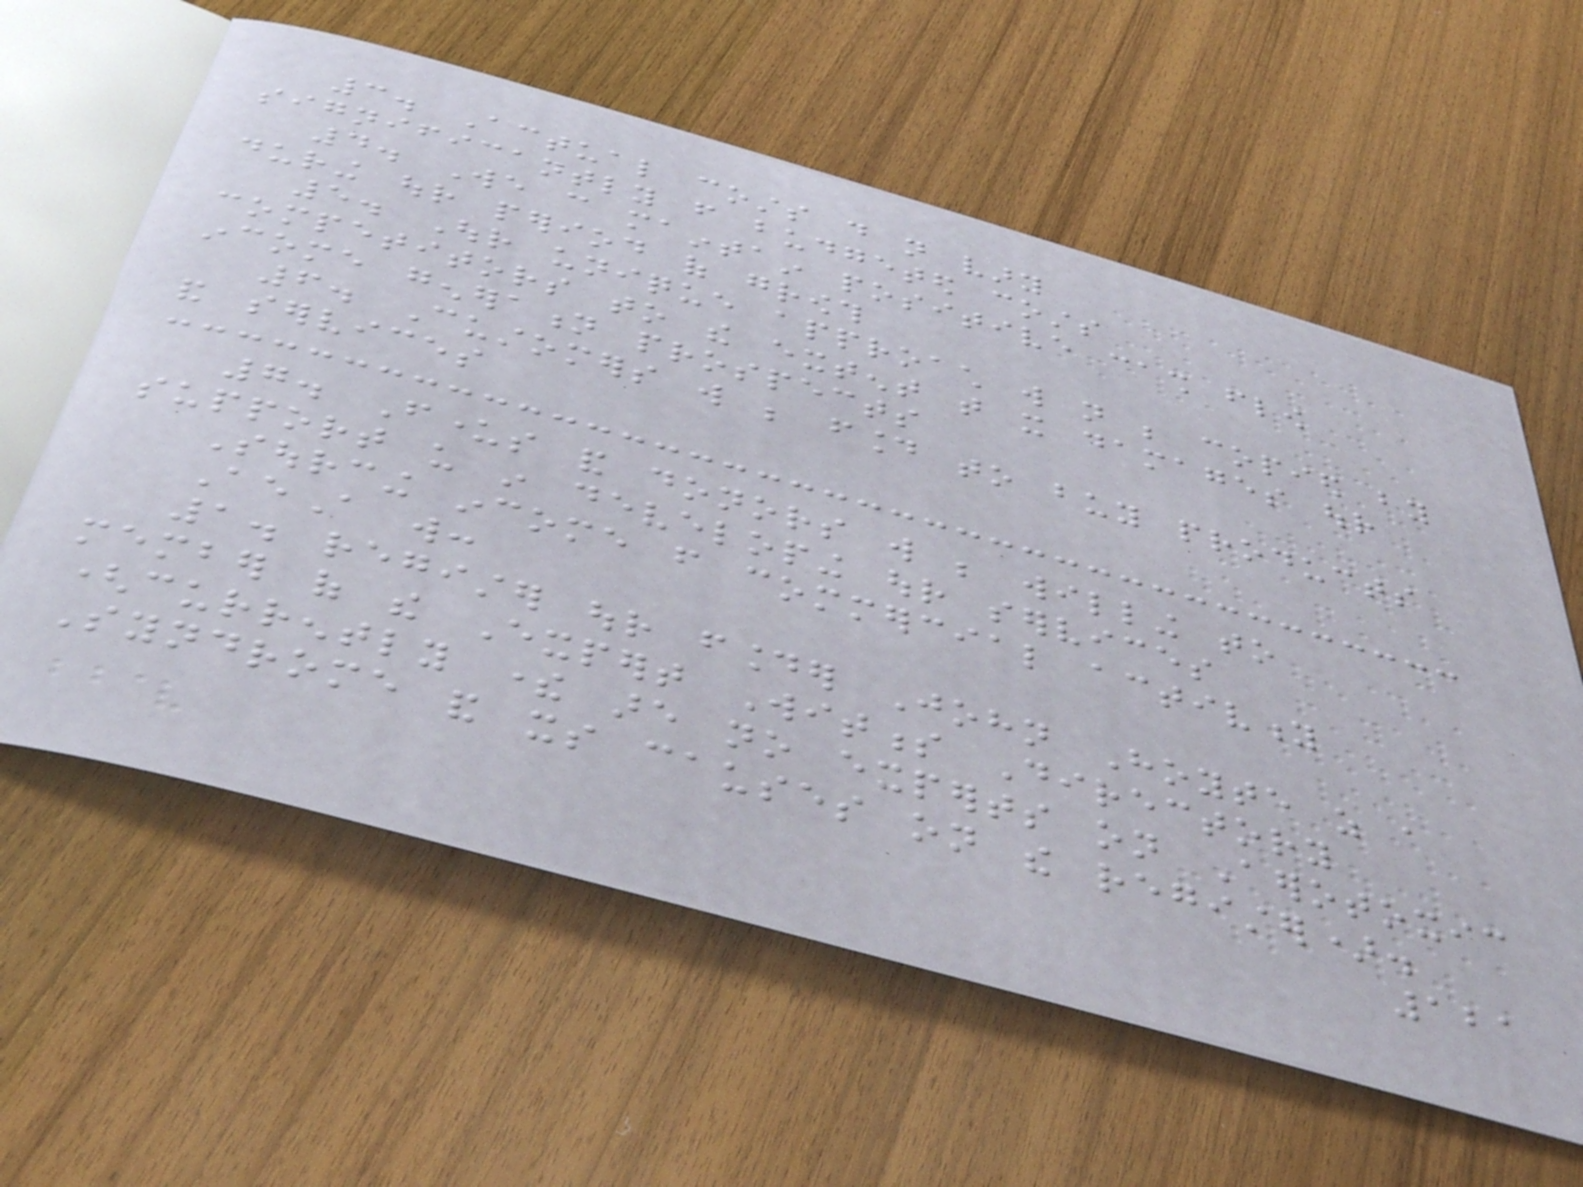3. Actual costs do not vary
significantly from budgeted costs
4. We can maintain positive cash flow
during our period of growth
5. Our unique approach will not be copied by
competitors to the extent that it damages our
income generation prospects
6. Customers will be found to buy products
and services
7. Funders and donors will be willing to
support us in developing our services
Sourcing income from commercial activity
AeA will:
1. register our founder John Hoyte as a
member of the Expert Witness Directory
(currently there are no experts on Aerotoxic
Syndrome and its causes on the register).
121
